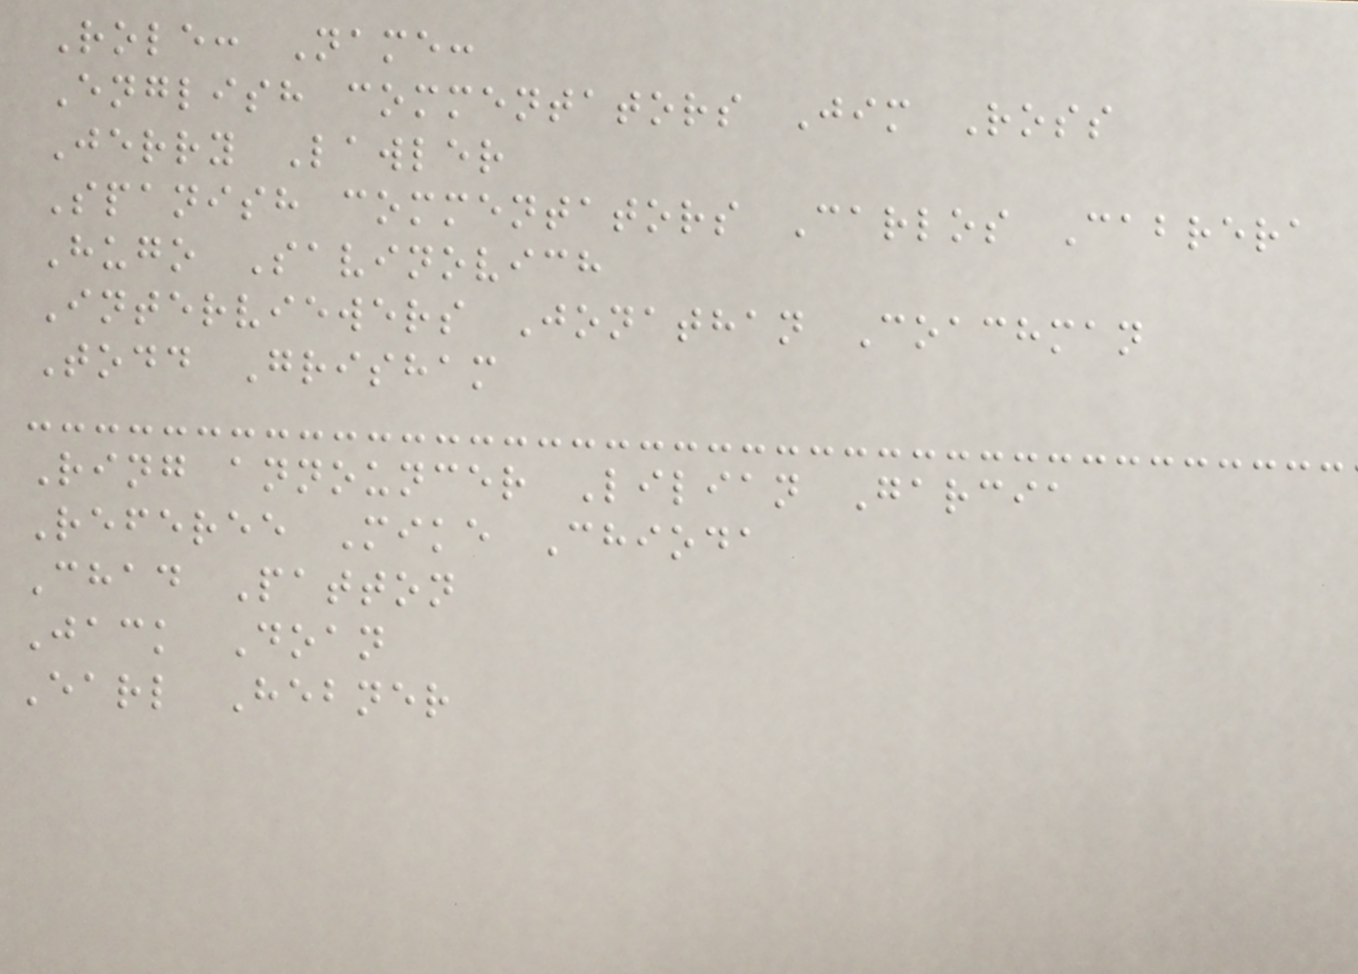Role: Name:
English commentators Jim Ross
Jerry Lawler
Spanish commentators Carlos Cabrera
Hugo Savinovich
Interviewers Jonathan Coachman
Todd Grisham
Ring announcer Lilian Garcia
Referee Mike Chioda
Chad Patton
Jack Doan
Earl Hebner
